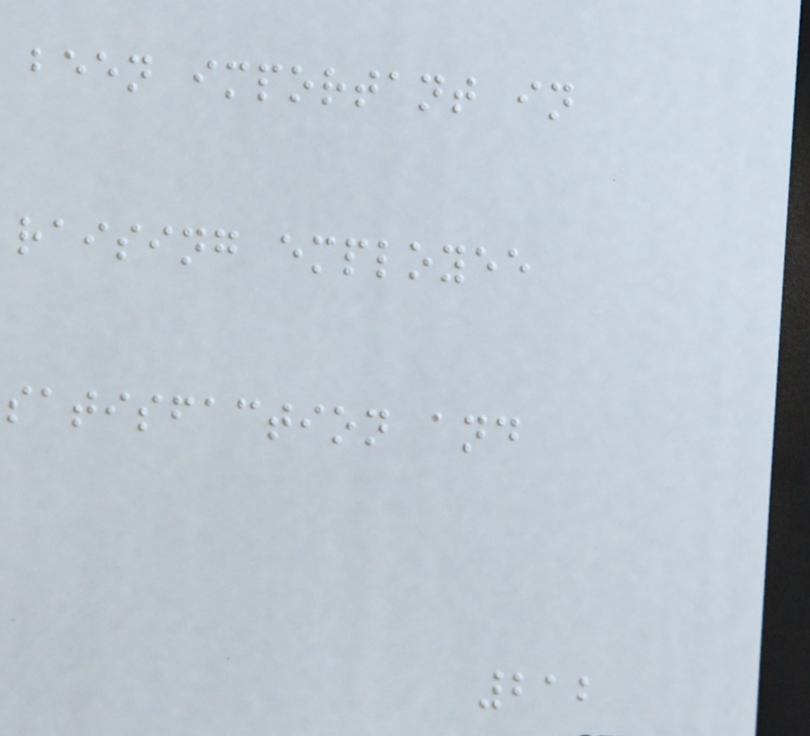been important in
raising employee
satisfaction and
212
